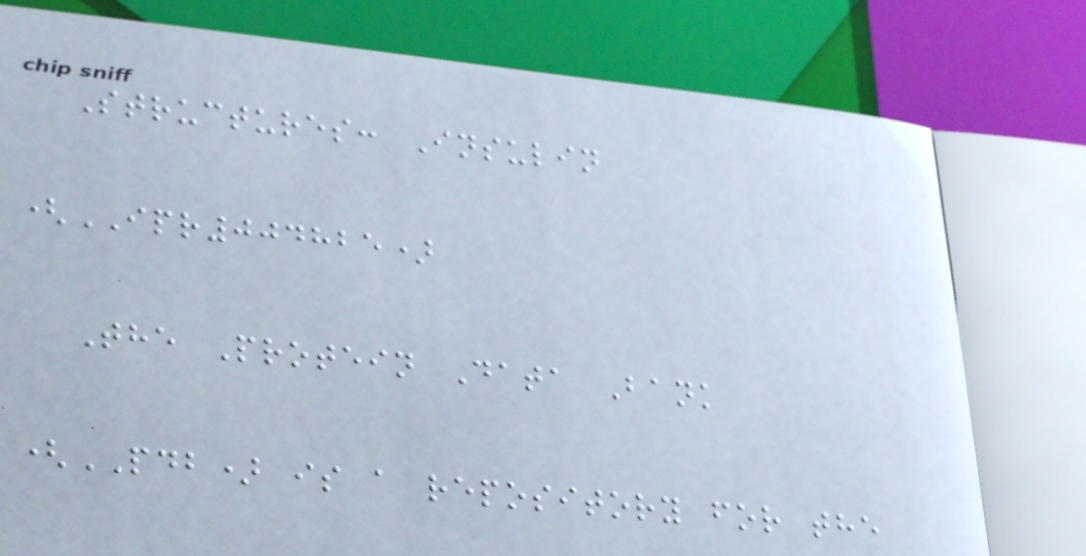Structures: Insulin
(IPR004825)
The Protein Data Bank
(PDB) is a repository for the
